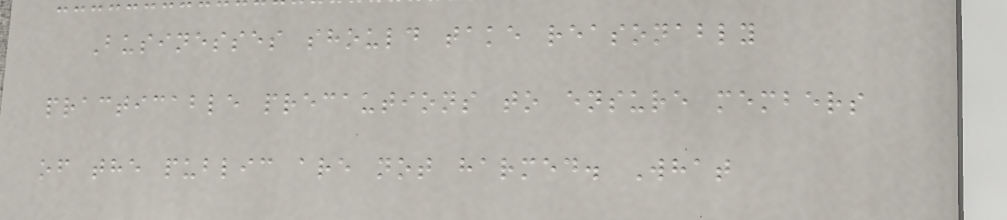Businesses should take reasonably
practicable precautions to ensure members
of the public are not harmed. What
